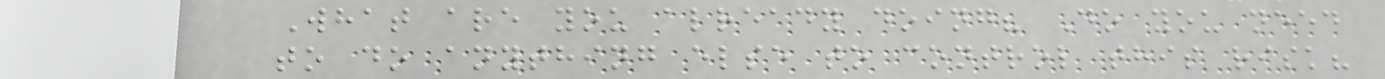What are you already doing? Do you need
to do anything else to control this risk?
